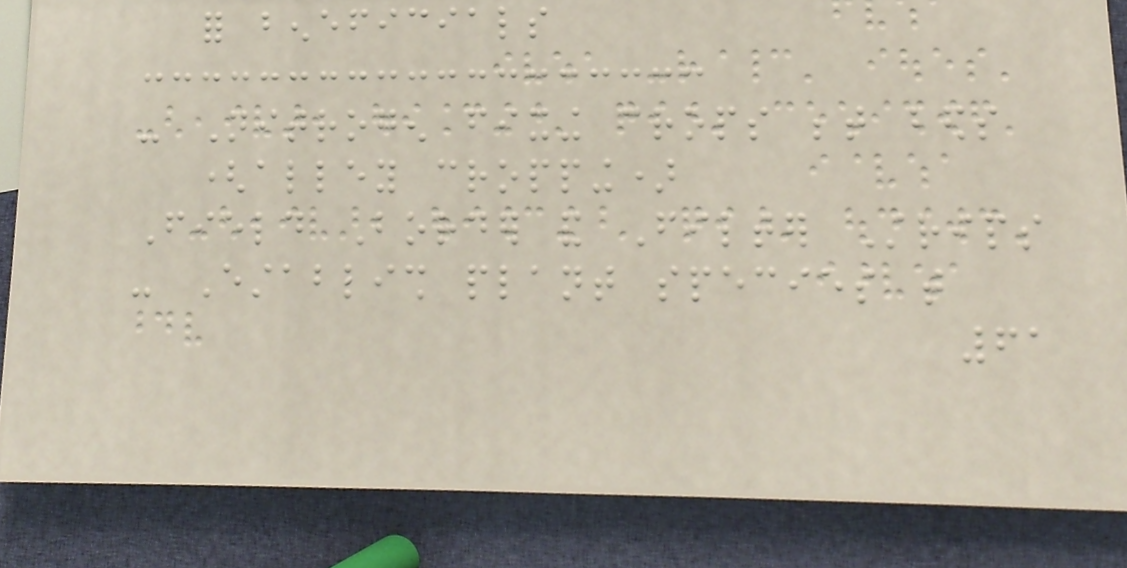for beneficials
- Nitrogen fixing crops between beds
(alley cropping)
Field Border and Filter Strips
- Establish plant species that
61
